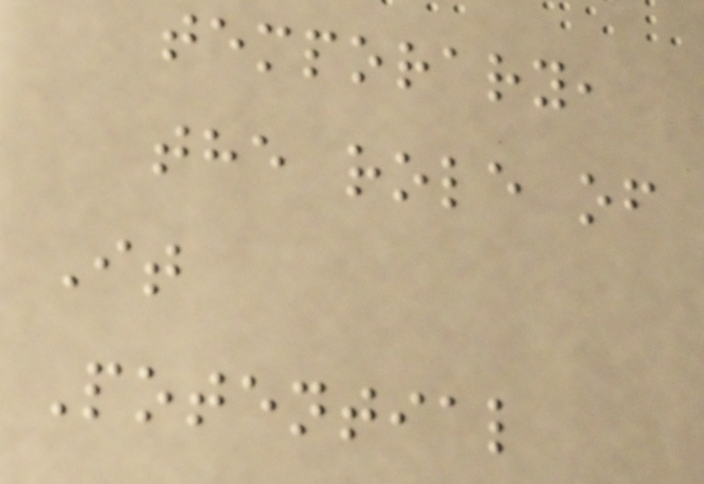temporary,
the role of
It
Potential
